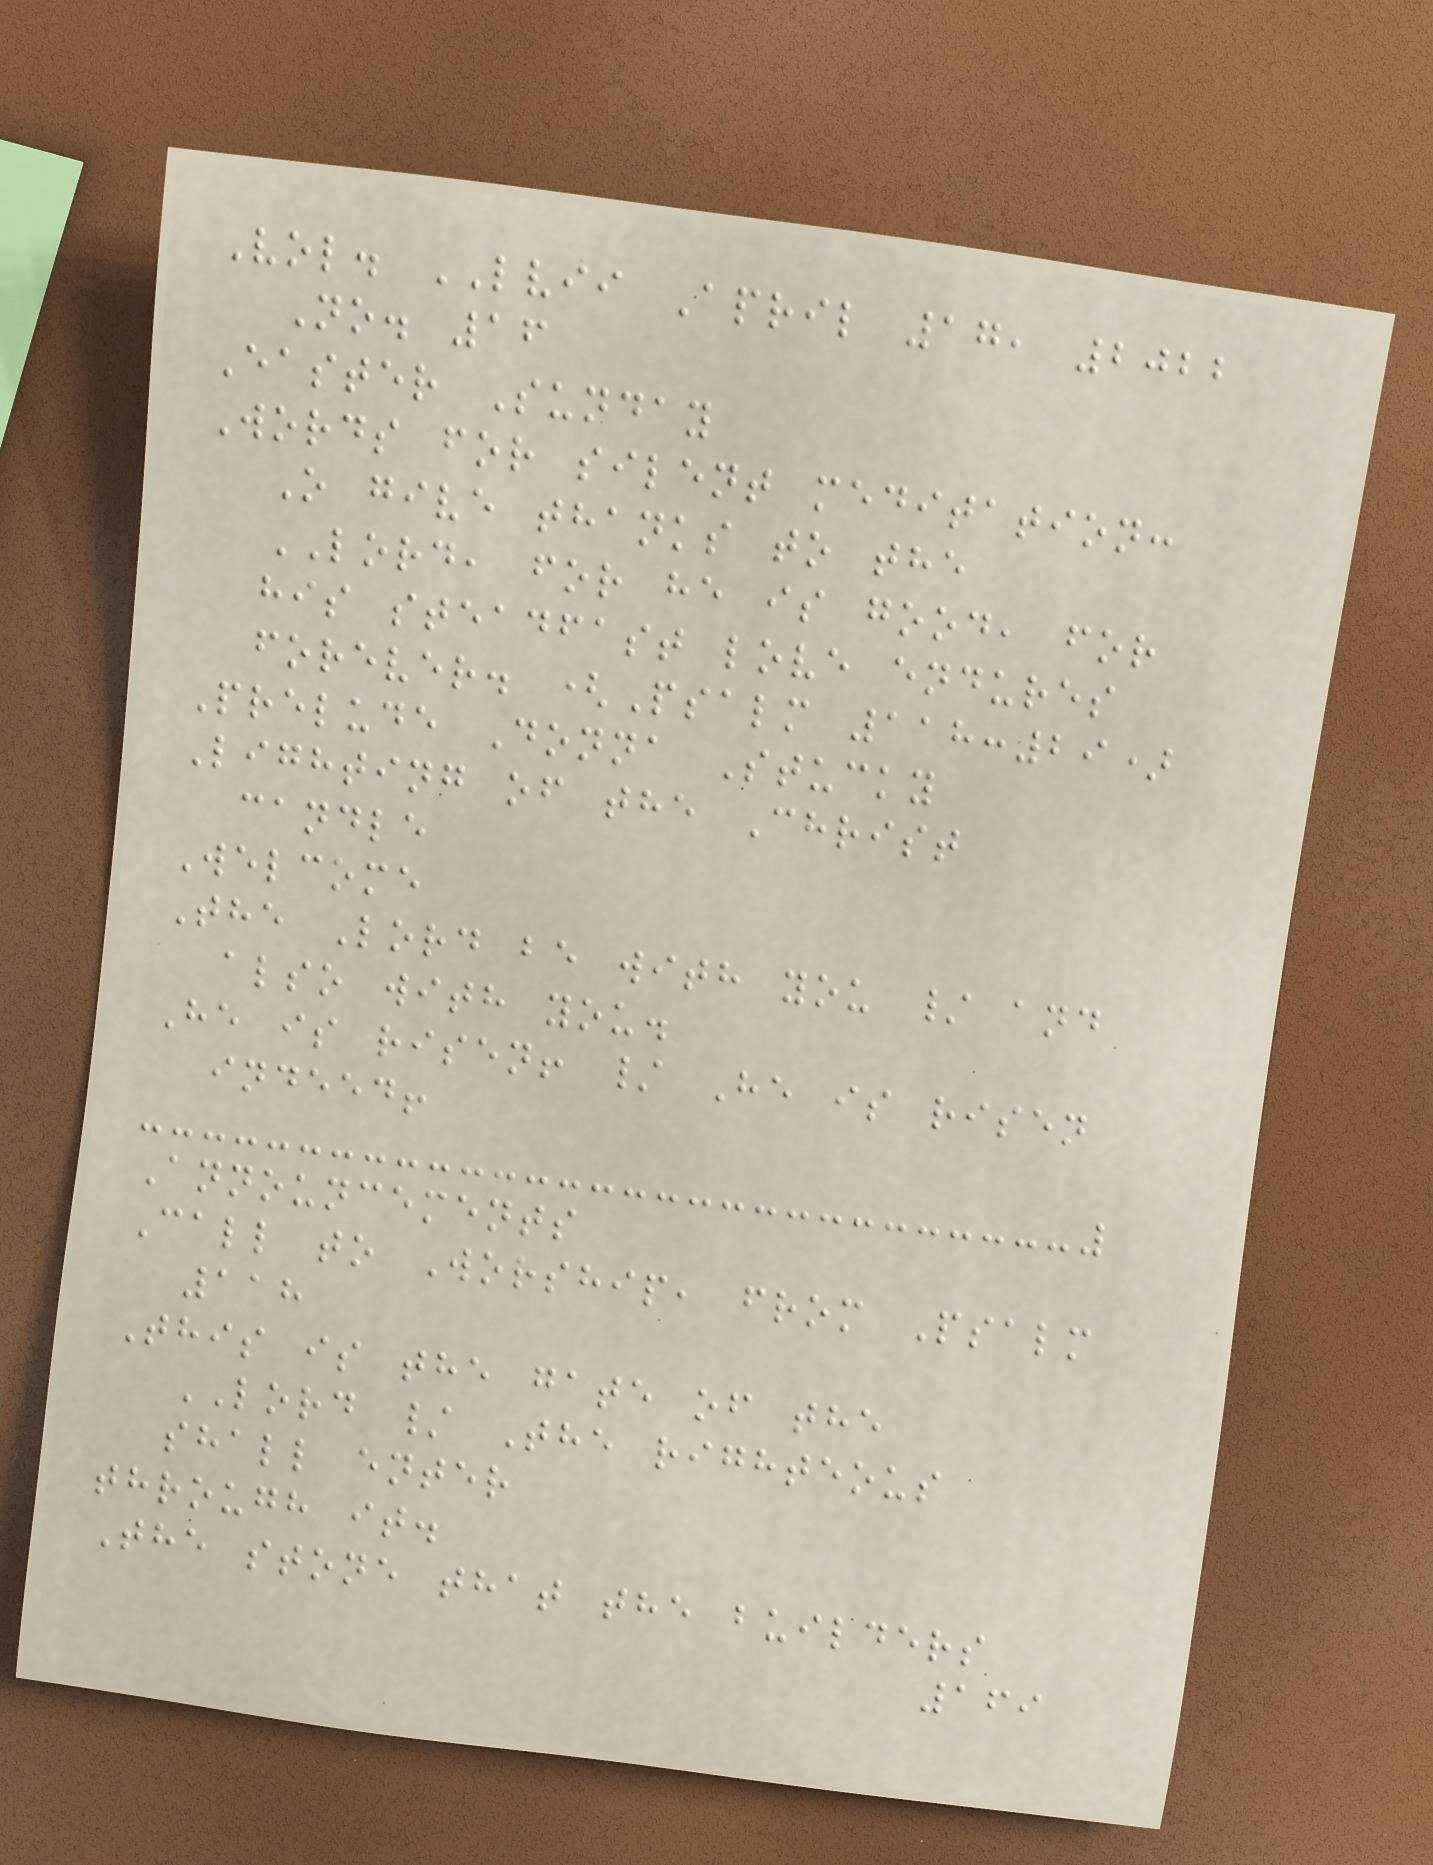Vol. LVII April 17, 2022
No. 16
Easter Sunday
Words for silent meditation:
O give thanks to the
LORD, for he is good, for
his steadfast love endures
forever. (Psalm 118:29)
Prelude Donna Stucky
Lighting of the Christ
candle
Welcome
The Lord be with you / and
also with you.
He is risen! / He is risen
indeed!
Announcements
Call to Worship, from Psalm
118
This is the gate of the
LORD / The righteous
shall enter
through it.
The stone that the builders
169
